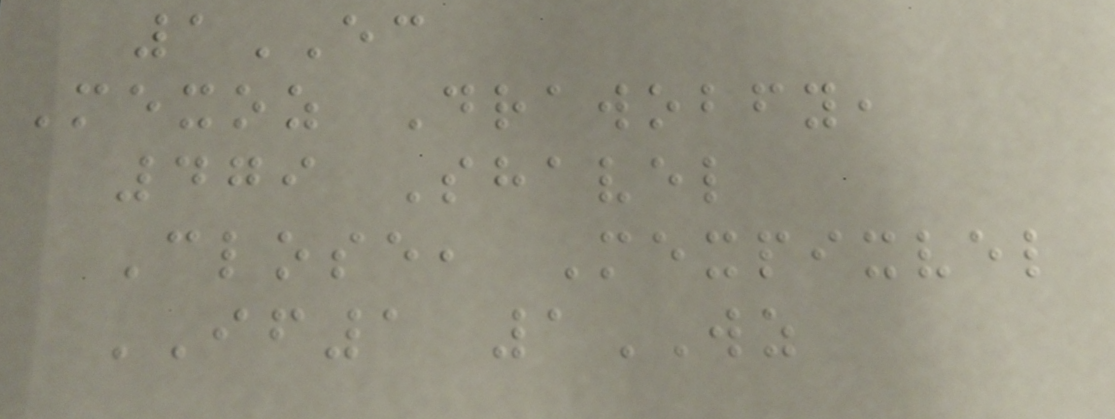1EC
Mexoz Drawobfy,
479 Shavel
Close, Mexpixvel
IF1 1WZ
